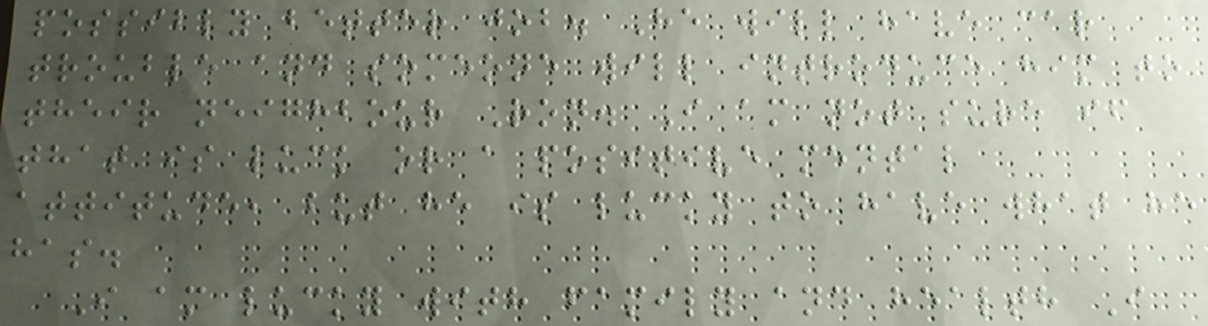possibly better job. He will have car
trouble and someone will introduce him to
their neighbour Ron. I am not sure if
that is luck or a positive mental
attitude, but he is lucky to have what he
has.
I am lucky with family and health I
